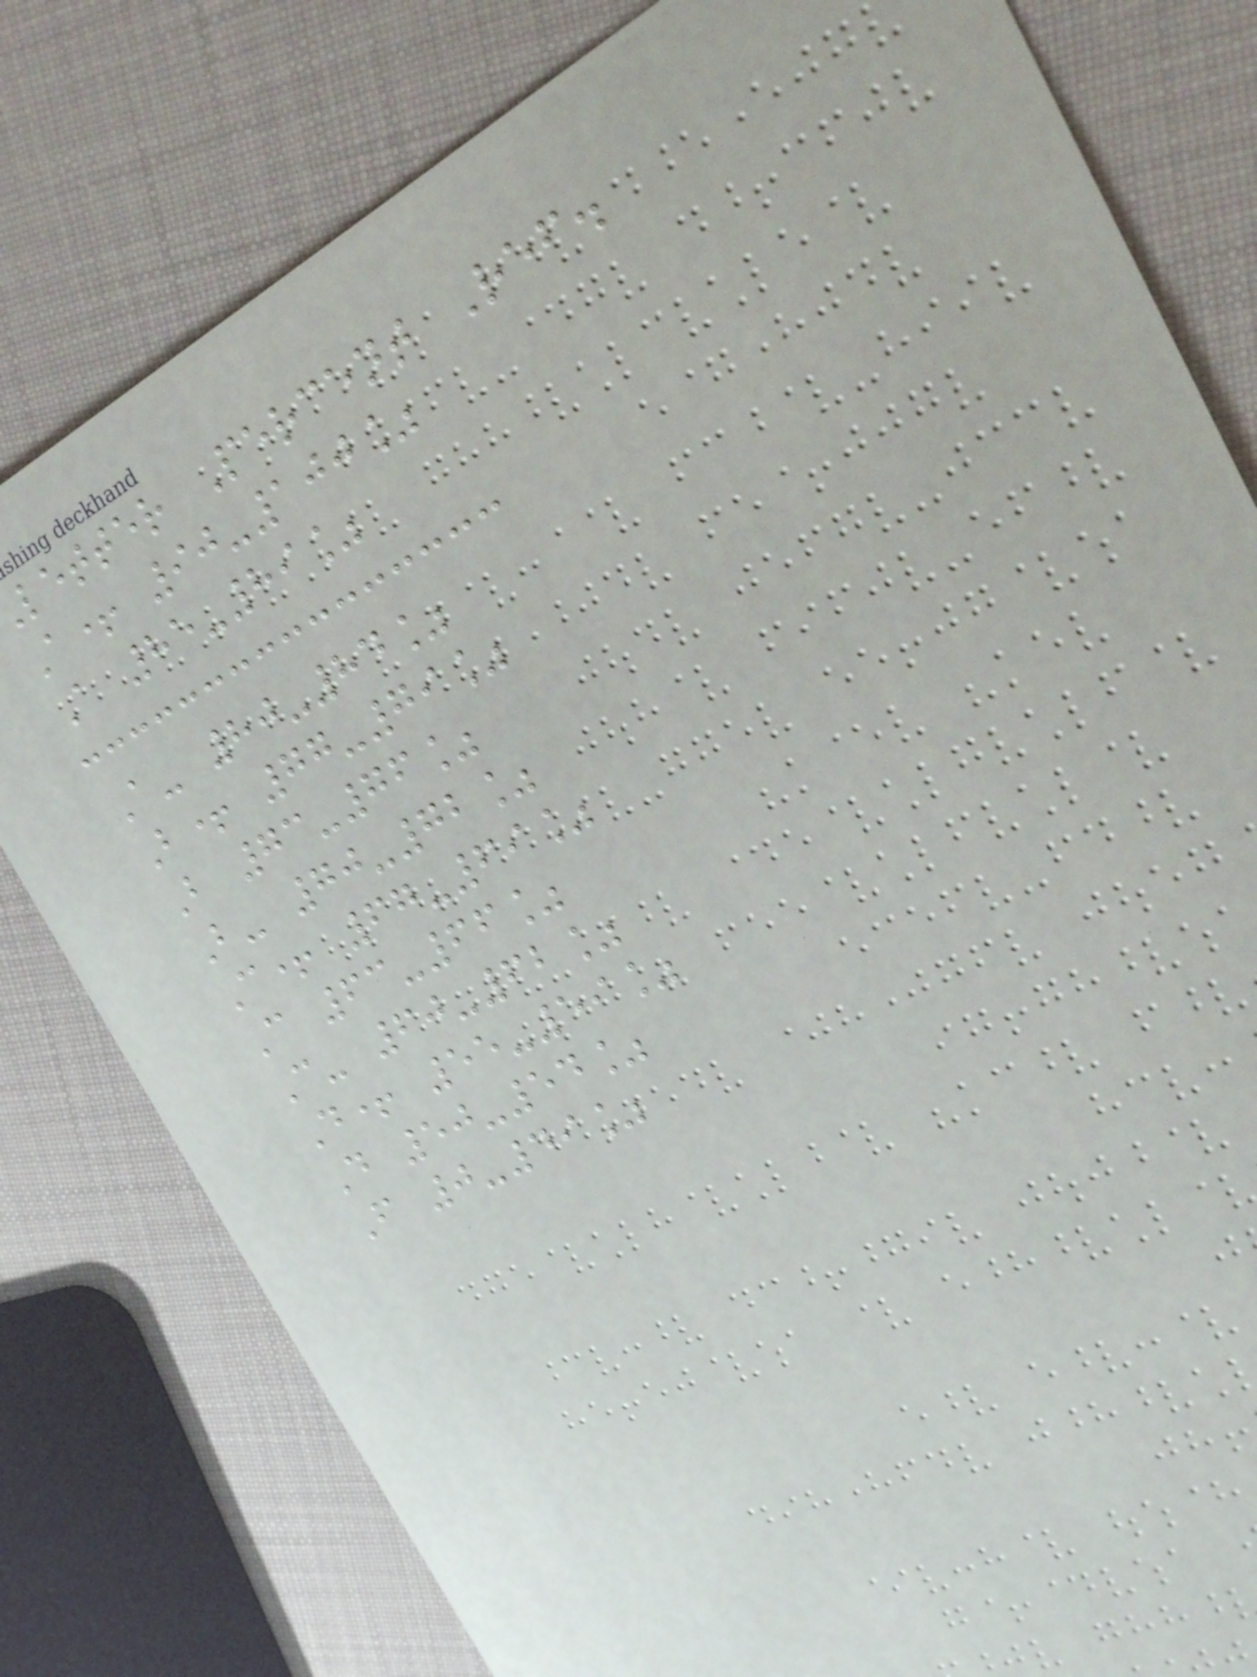letter Percent Ref.
A+ 90-100%
A 85-89%
A- 80-84%
B+ 77-79%
B 73-76%
B- 70-72%
C+ 67-69%
C 63-66%
C- 60-62%
D+ 55-59%
D 50-54%
F 0-49%
